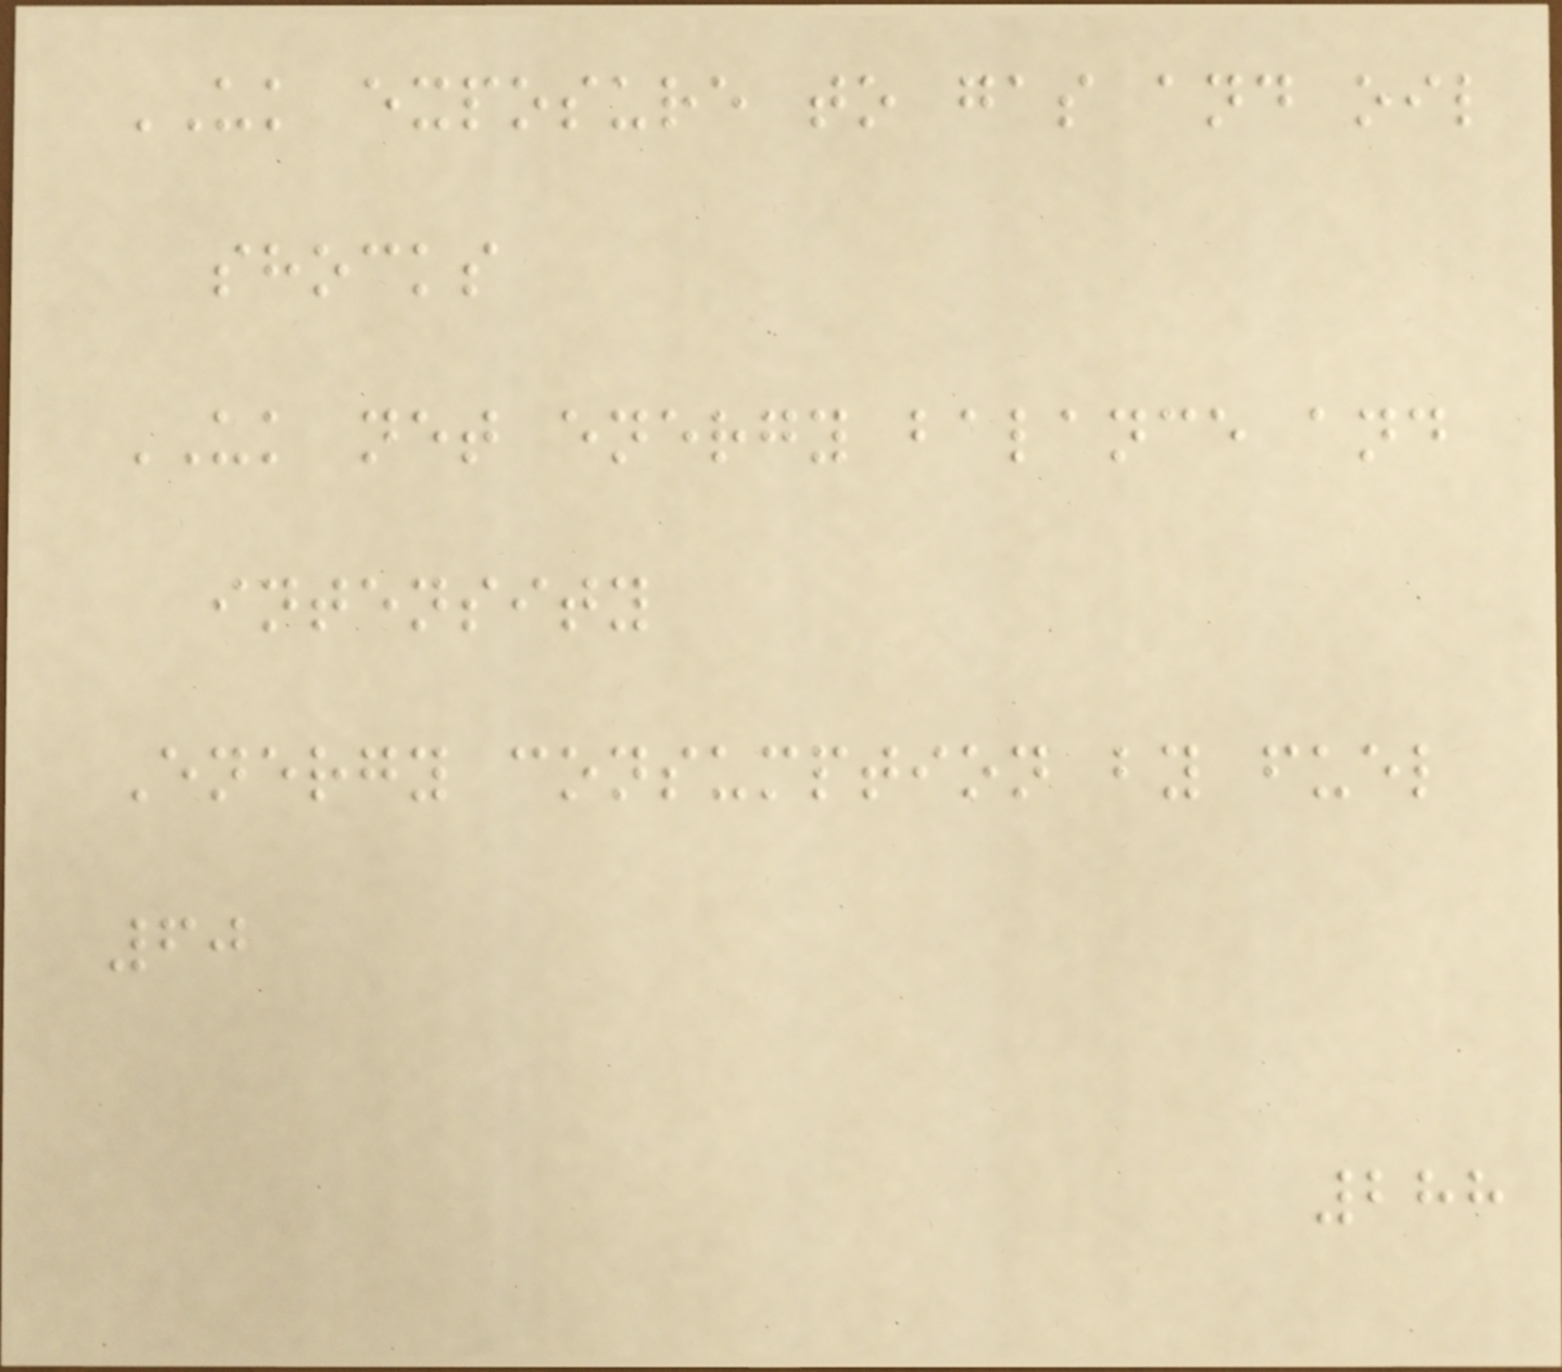UK exposure to gas and oil
shocks
UK net energy balance and
intensity
Energy consumption by fuel
60
288
